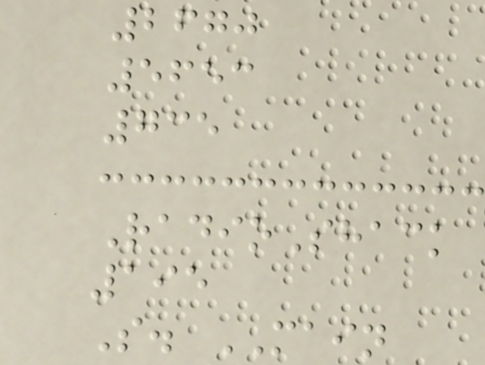2670
5653
735
RadioShack
195
S. MAIN
